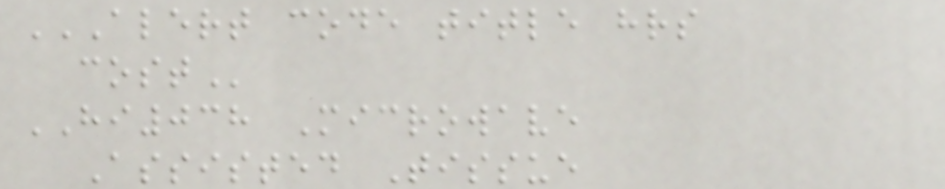ALERT CODE TITLE HRS
COST
HI038 Microwave
Assisted Tissue
